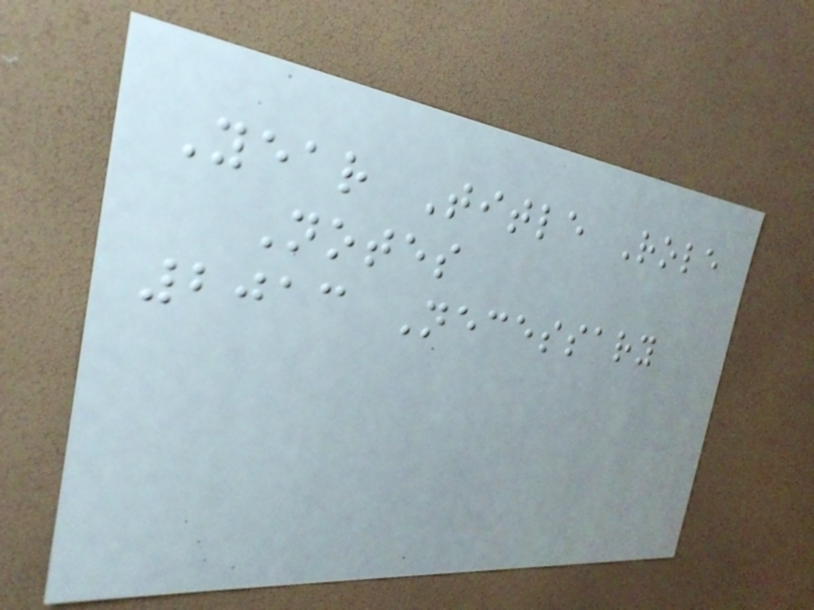Year Title Role
Notes
2013 Necessary
